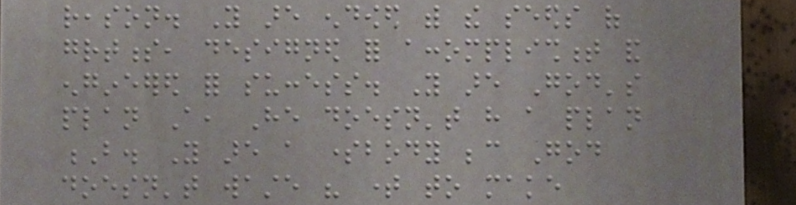reason. You are endowed with the seeds of
greatness, designed for accomplishment and
engineered for success. You are God's
plan A, He doesn't have a plan
B. You are a somebody because God
doesn't waste his time to make
